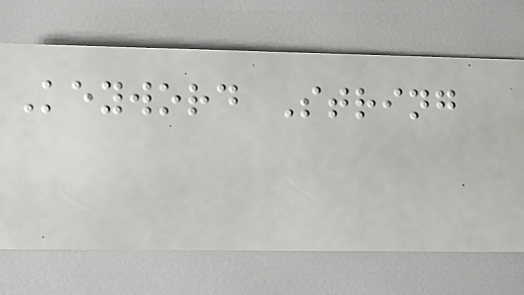Keyword String
